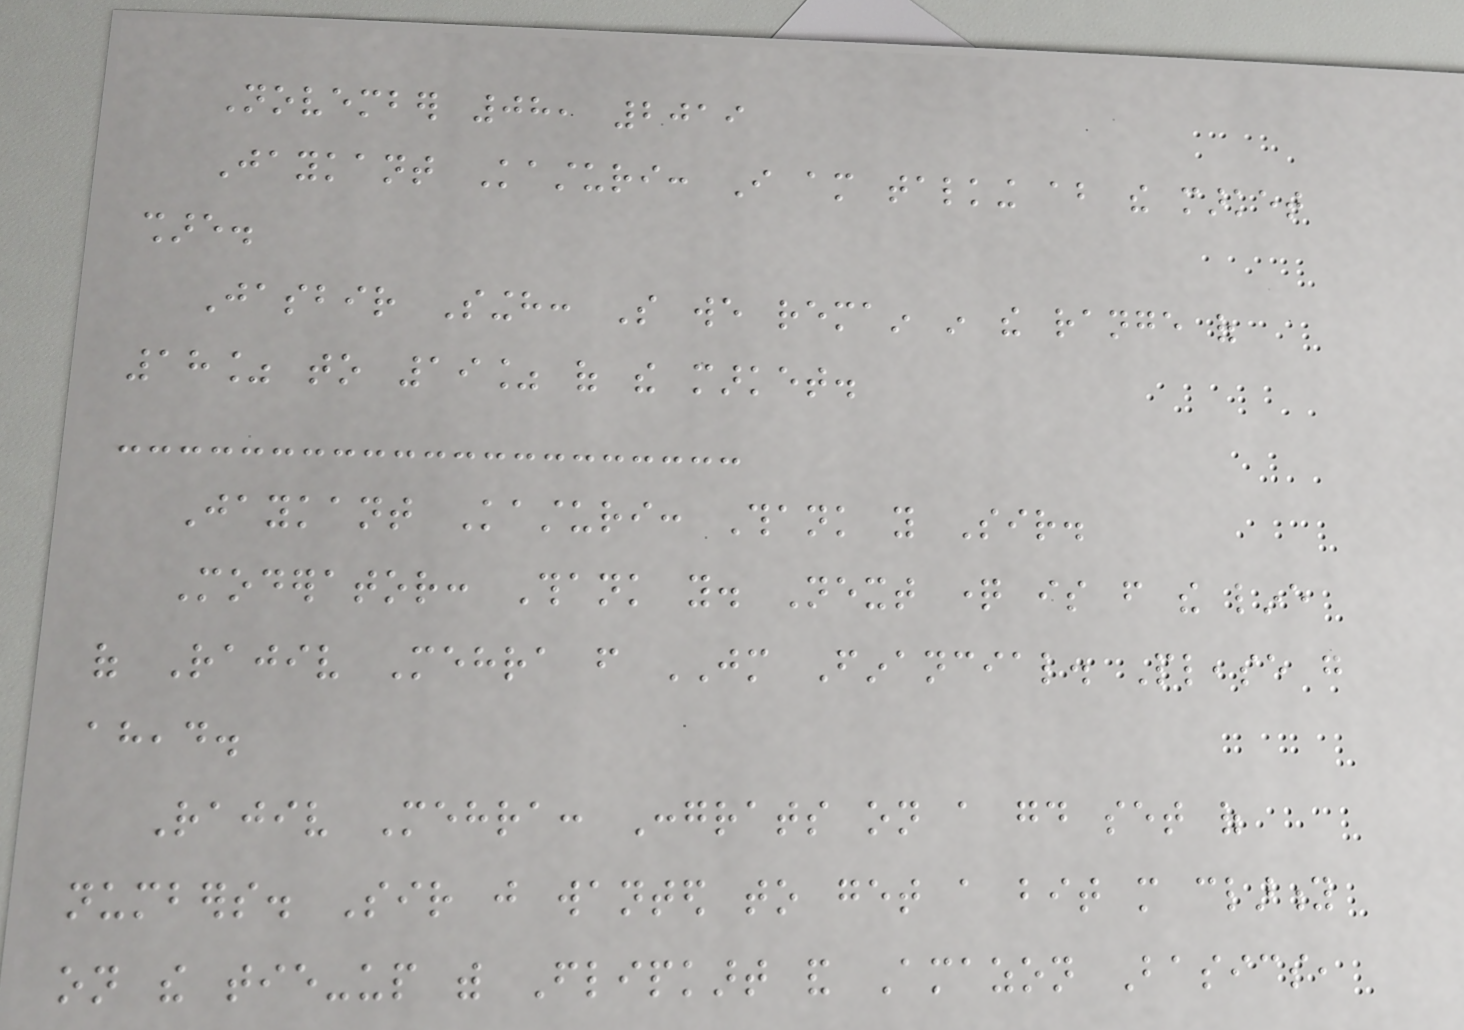November 08, 2019
Jaykant Kasturi: I am talking about the market
share.
Jasbir Singh: So we remain in the range of
18% to 19% of the market.
Jaykant Kasturi: Thank you Sir.
Moderator: Thank you. Next question is from the line
of Rajiv Mehra from JM Financial. Please go
ahead.
Rajiv Mehra: Congrats on a good set of
numbers. Sir just wanted to get a bit more clarity
on the tie-up with Flipkart and Amazon Basics,
